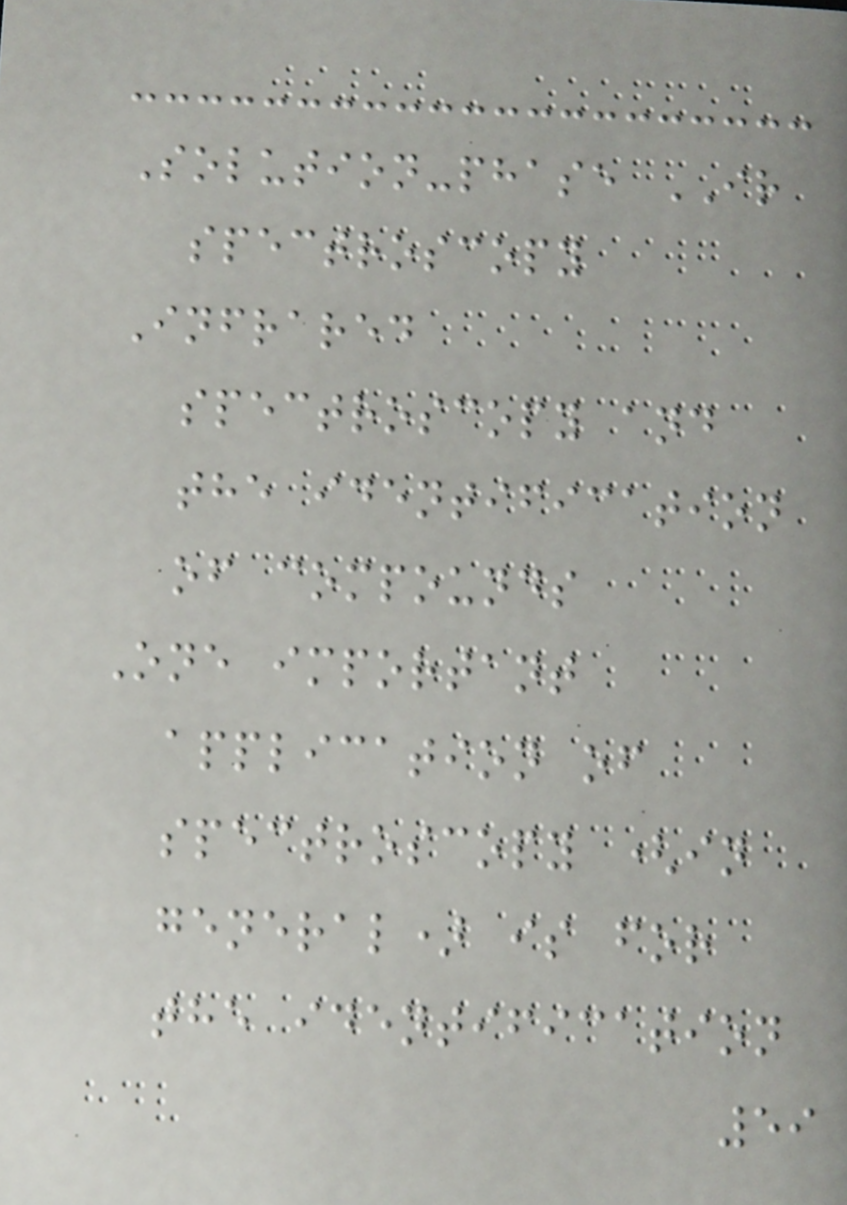Solution-phase IR
spectroscopy
Infrared
spectroscopy and
the identification
of compounds
One important
application of
spectroscopy (in
general) is for
the identification
59
